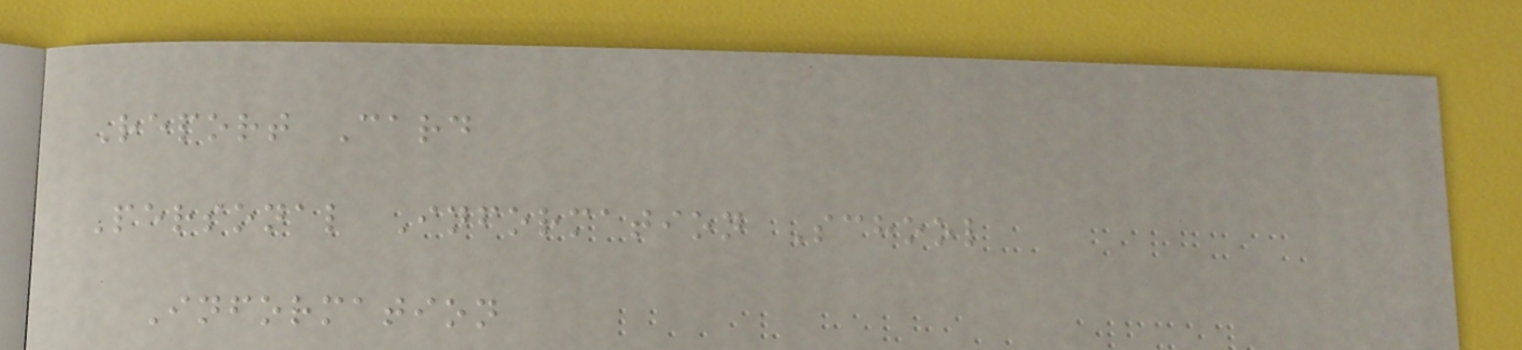Report Card
Personal Information School
Information
